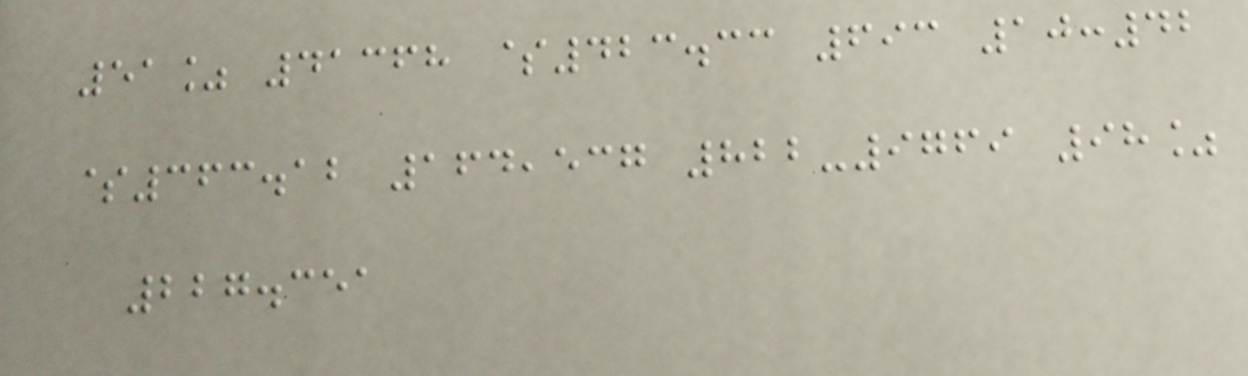51% 41368 $423.33 693 10:42
$363.12 164,537 822-9769 98%
227.351
